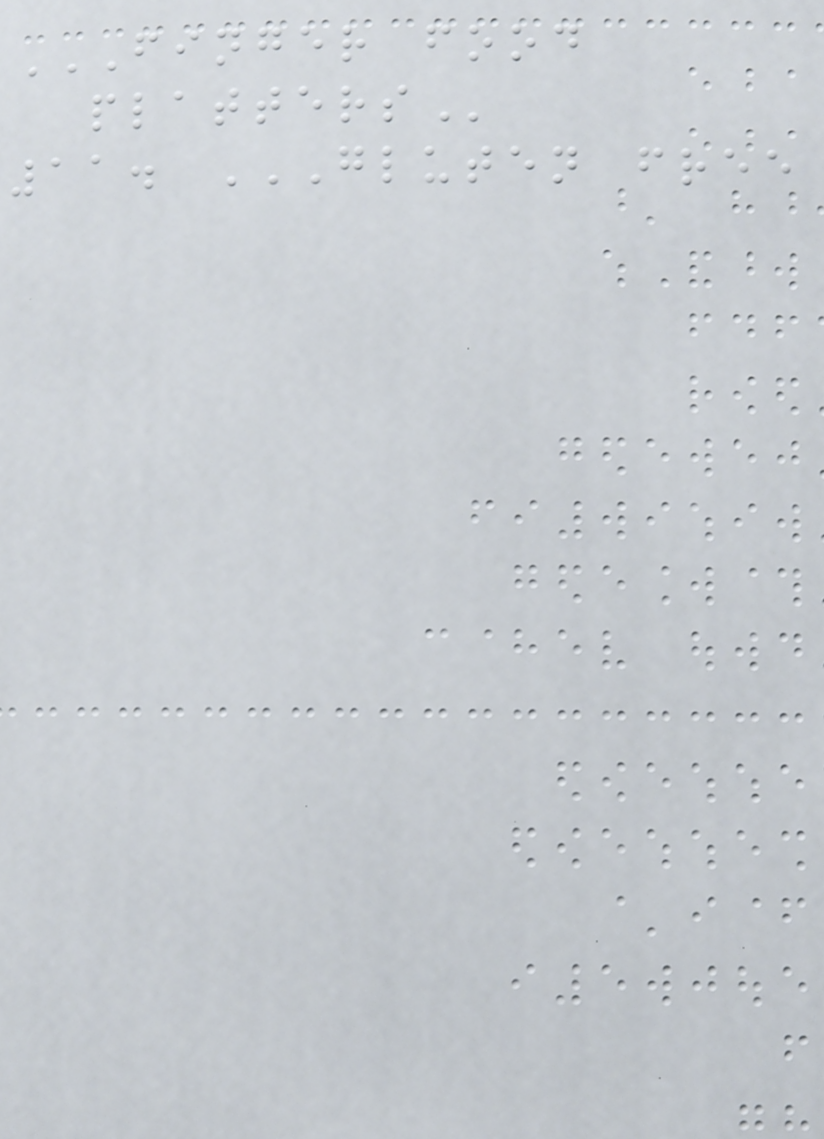FINGER FOOD
PLATTERS
11. GLUTEN FREE
